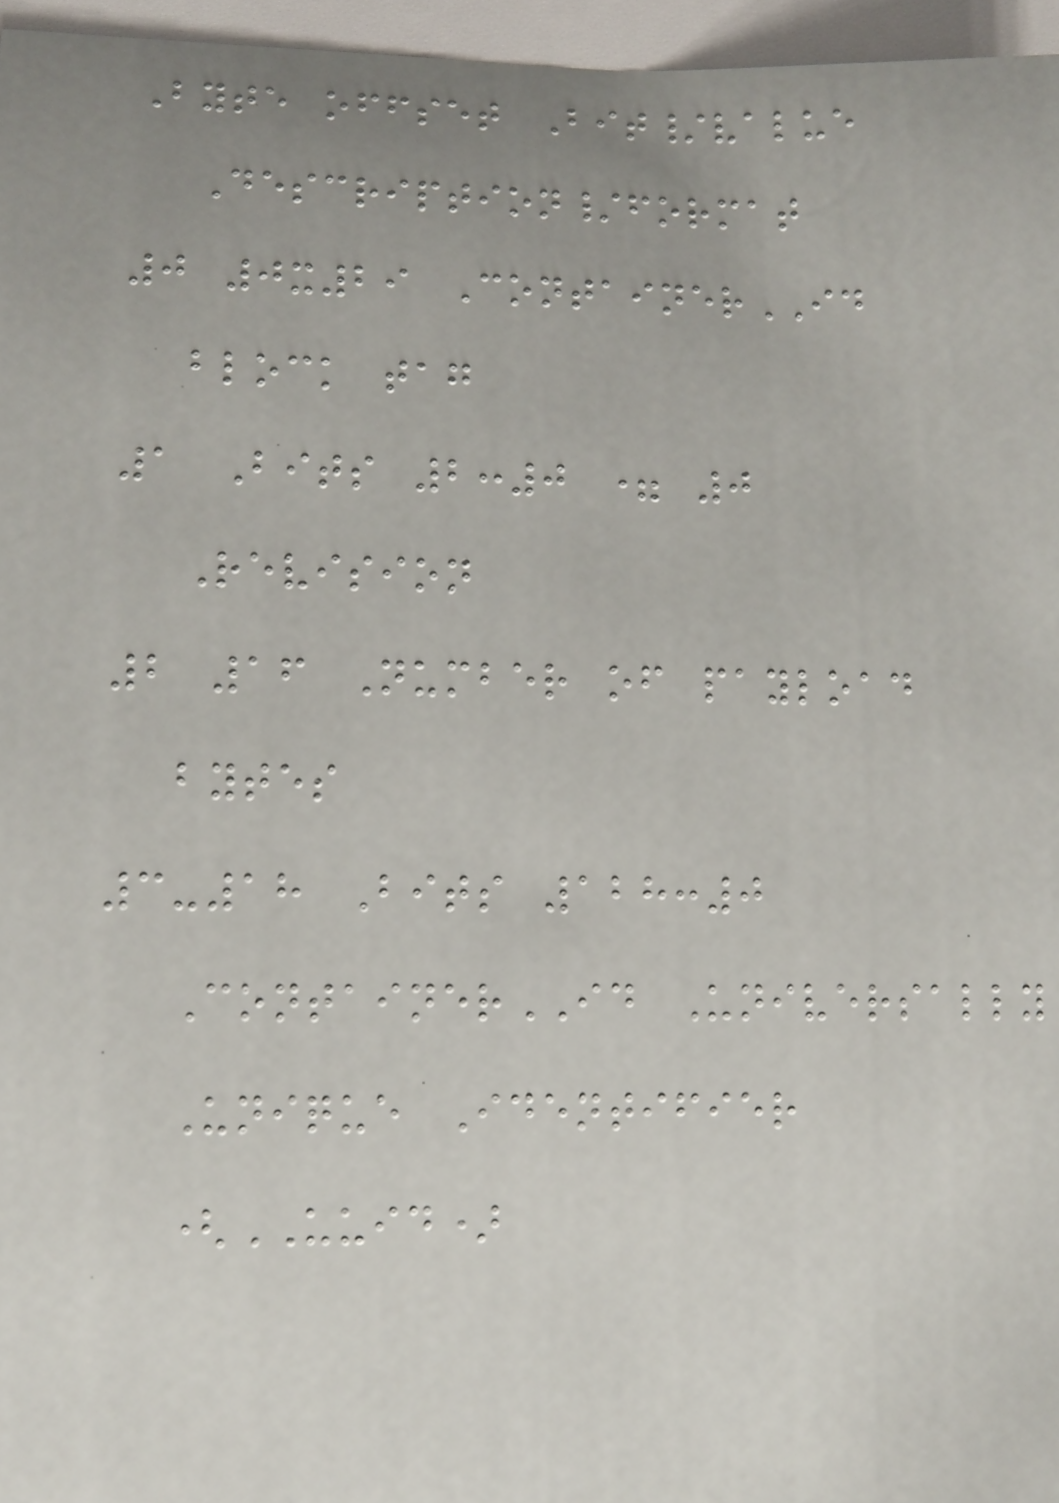Byte offset Bit/value
Description/format
0 0x29 ContainerID
block tag
1 Bits 2:0 = 0
Revision
2 16 Number of payload
bytes
3-18 Bits 128:0
ContainerID Universally
Unique Identifier
(UUID)
